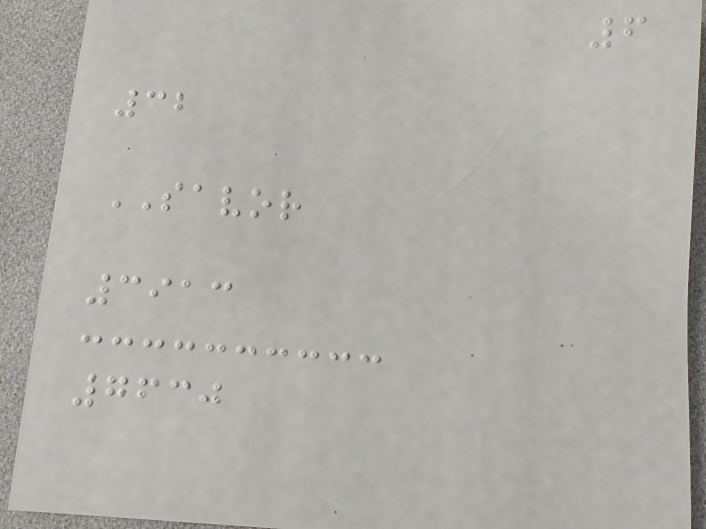6
32
SAVOR
3913
7630
